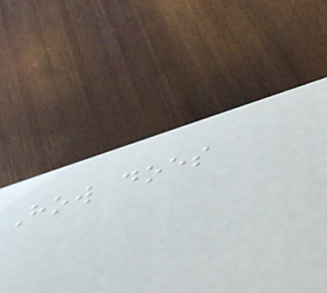How does
